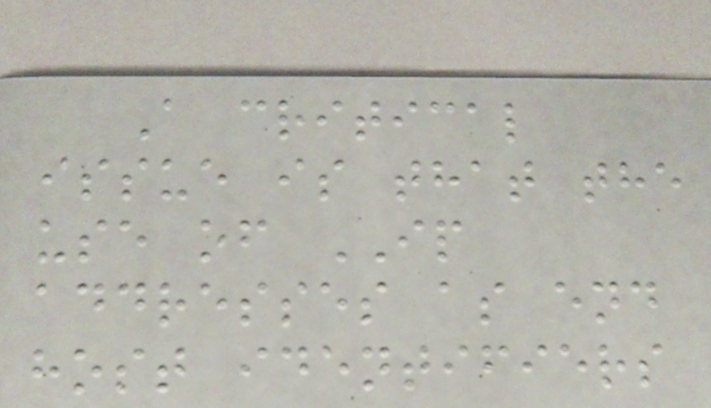A critical
issue is that the
use of IP
addresses as end
host identifiers
